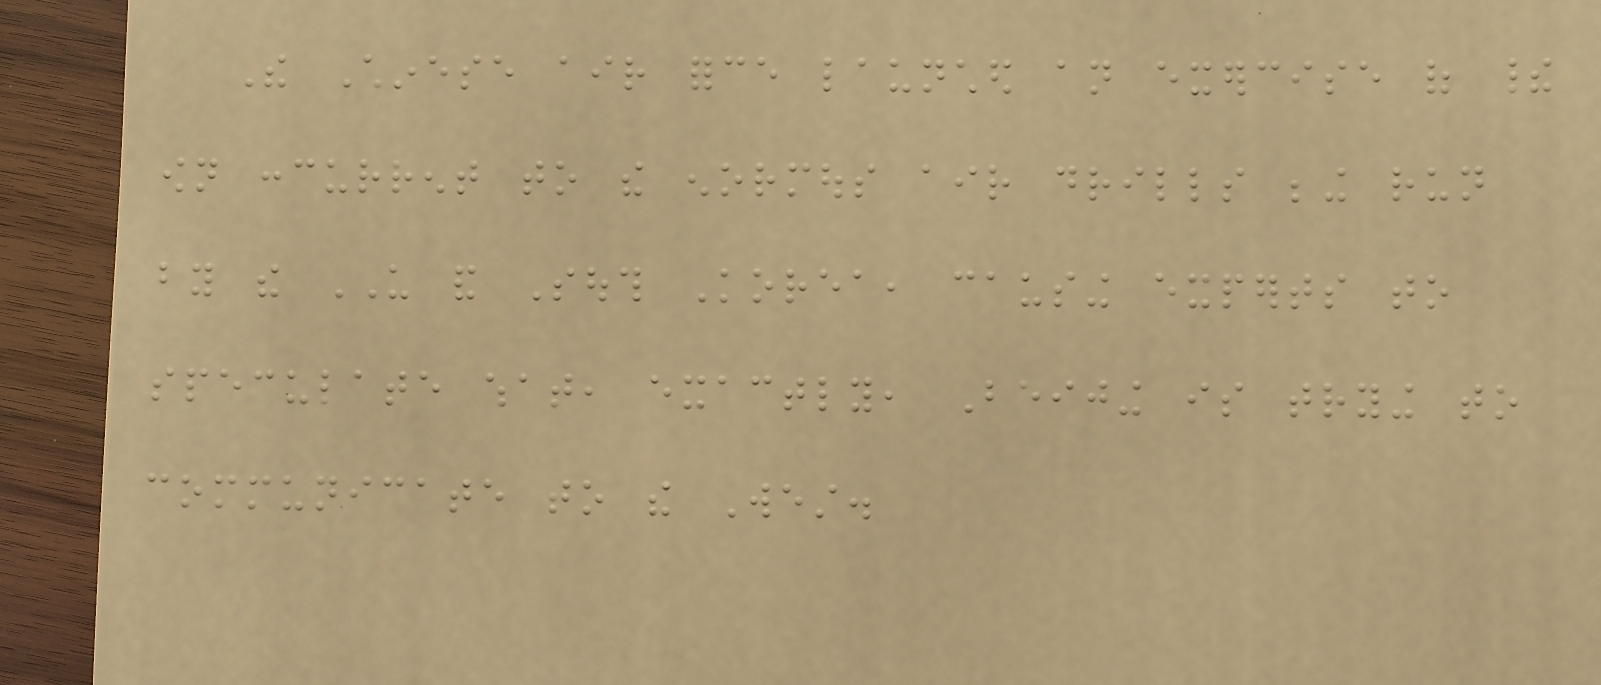The Chinese air force launched an exercise of their
own concurrent to the enormous air drills being run
by the US and South Korea, causing experts to
speculate what, exactly, Beijing is trying to
communicate to the West.
